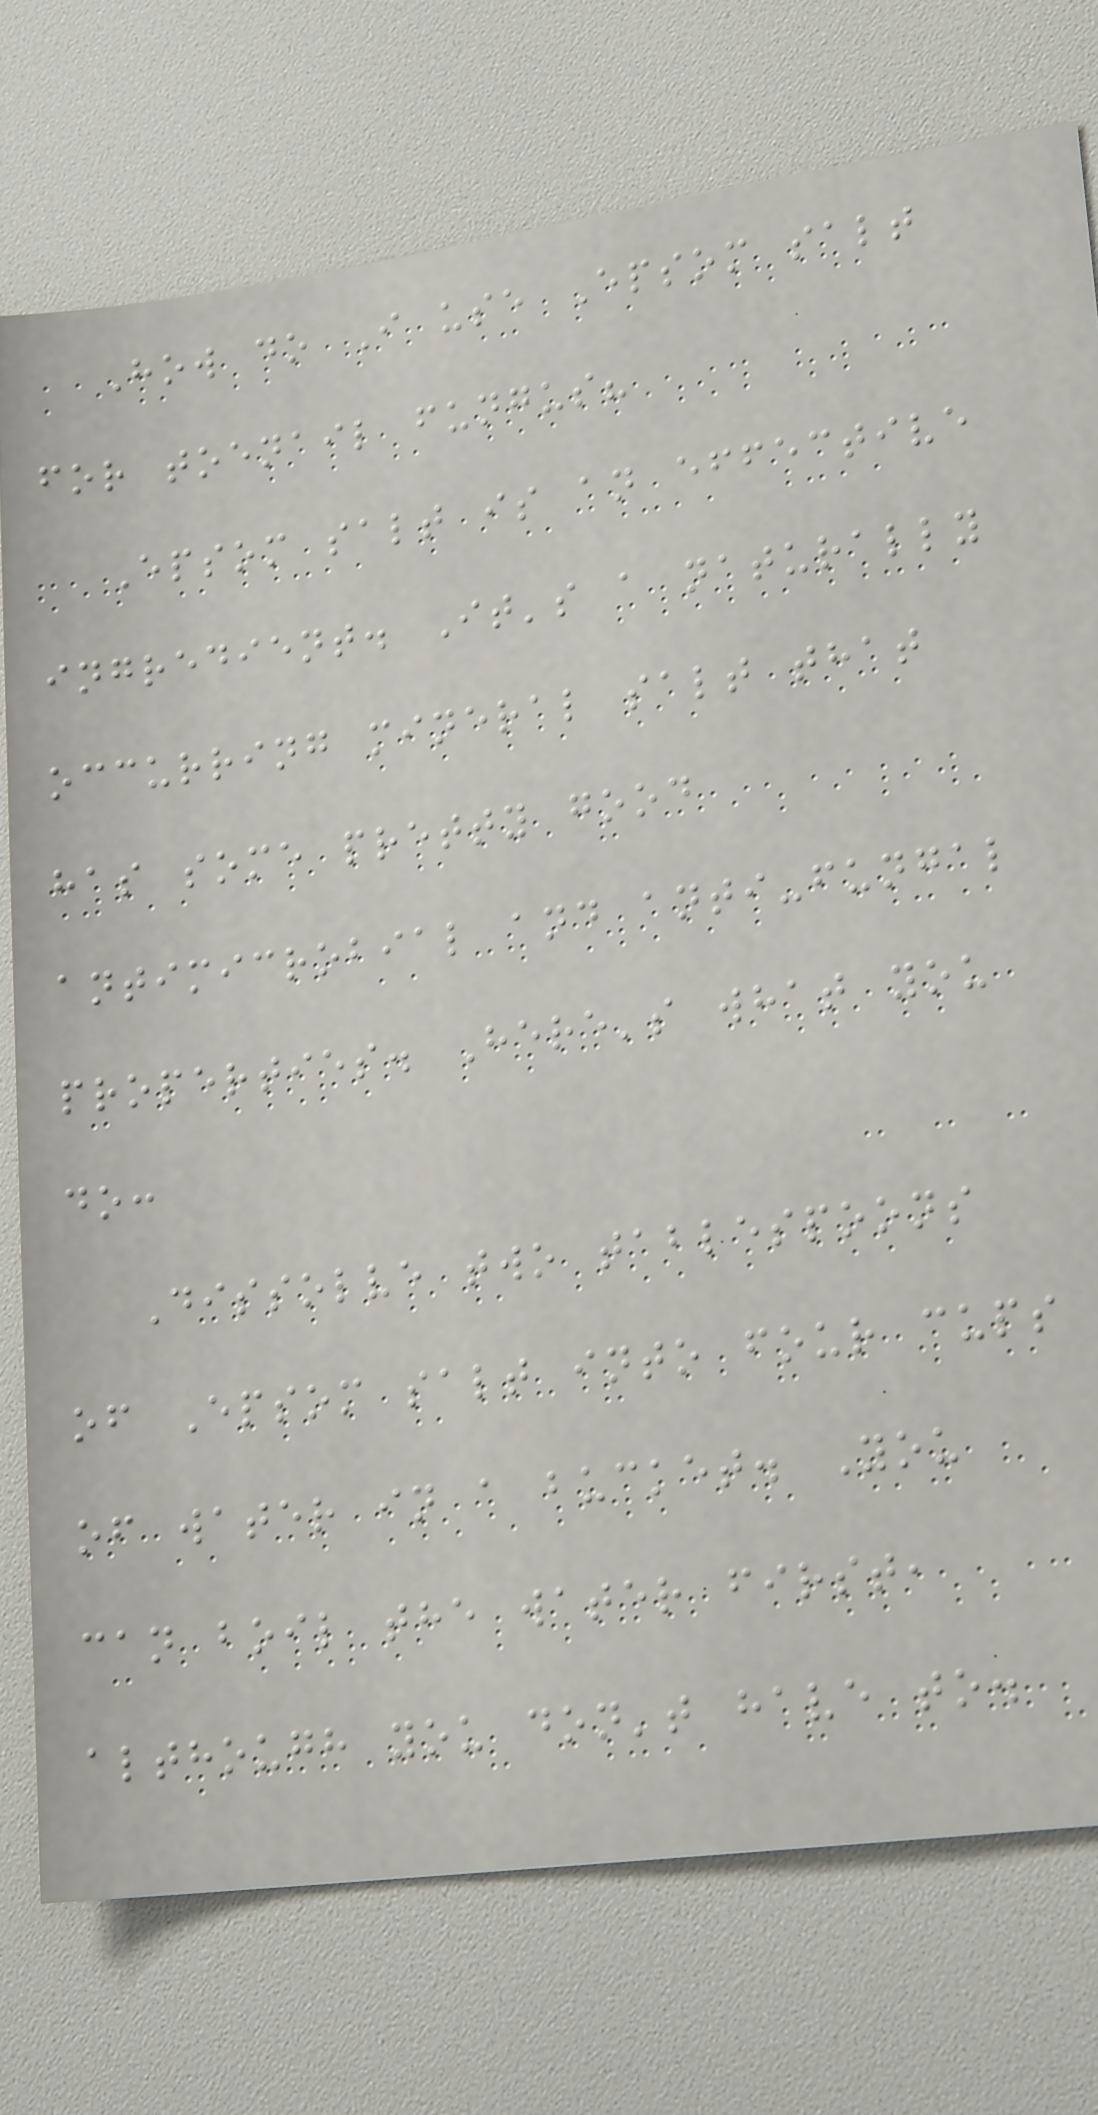How do I use Epsom salt
for toenail fungus?
Epsom salt is an effective
ingredient. It's a naturally
occurring mineral salt that
has some pretty good
antimicrobial and anti-fungal
properties. Here's what you
do:
Dissolve two tablespoons
of Epsom salt into four cups
of water in a bucket. You
can boil the water first,
although you don't have to.
